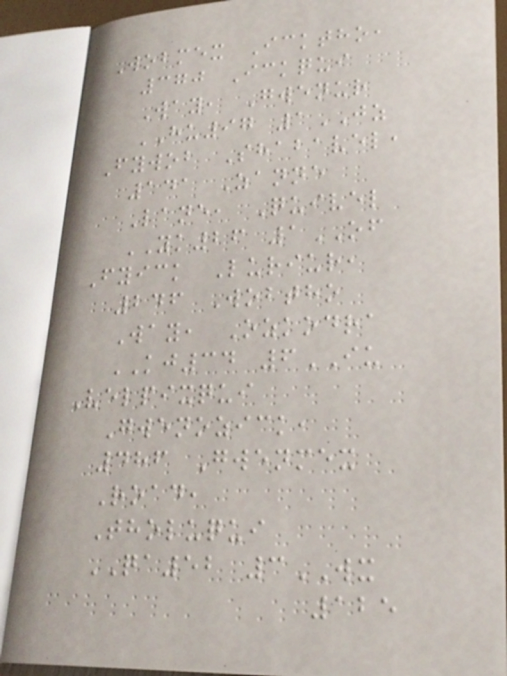Wobmex Icktho,
370 Ickqui
Way, Gwenur
HU97 1JZ
Fywob Shabavel,
141 Zanne
Lane, Quivel
YK26 1OF
Fyick Luriur,
246 Wobtho
Way, Ozkodra
KJ34 6IU
Velpixqui
Gwenozick,
486 Gwenmex
Road,
Tholuqui
QA52 3WX
125
